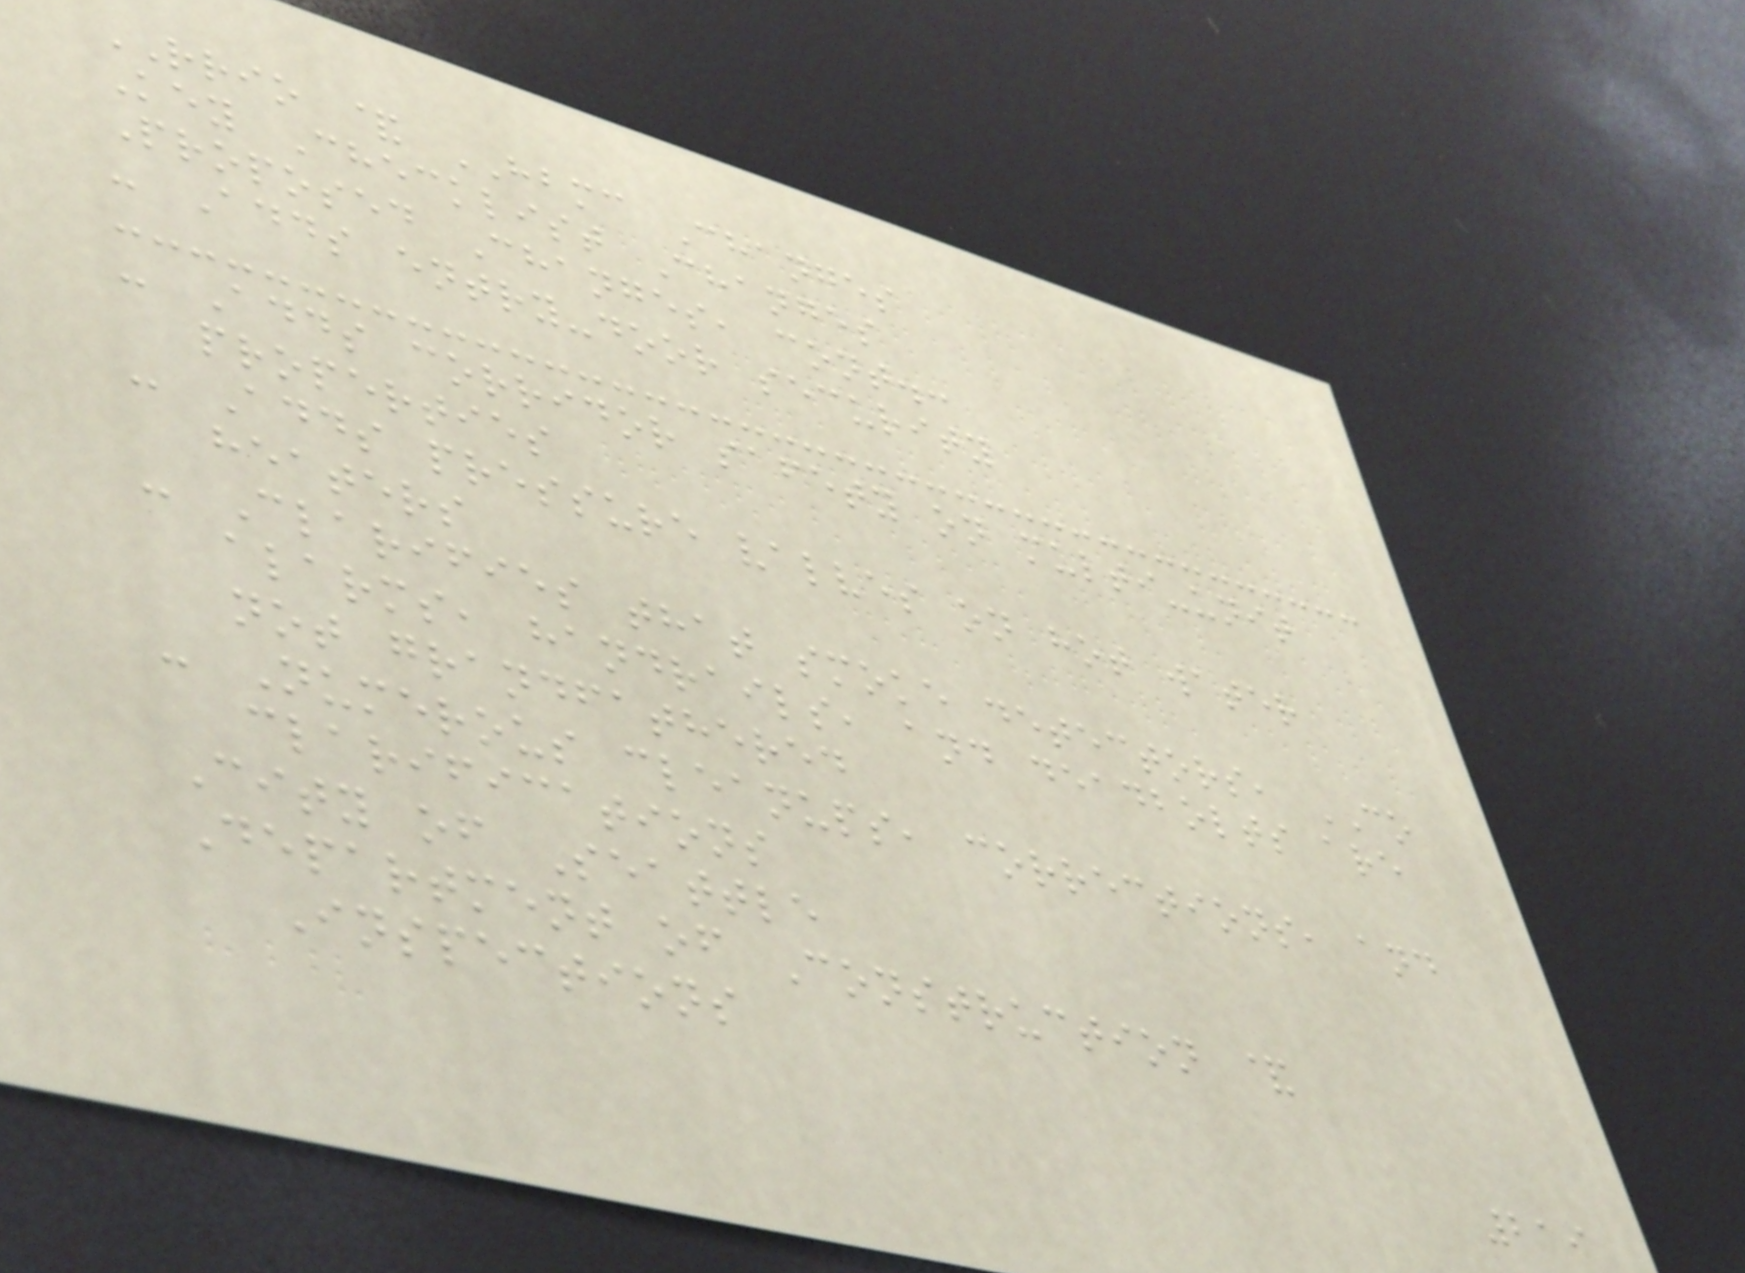RRIO & HBMC Changes
Key Checklist Changes
Proposed Changes, cont.:
- Adds entry-door security
- Adds corridor safety on multi-unit
properties
- Adds pressure valves on hot water
heaters
- Clarifies that smoke detectors, CO
alarms, handrails, and deadbolts are
not grandfathered
- Numerous cleanups, corrections, and
clarifications
City of Seattle
Department of Construction &
Inspections
219
